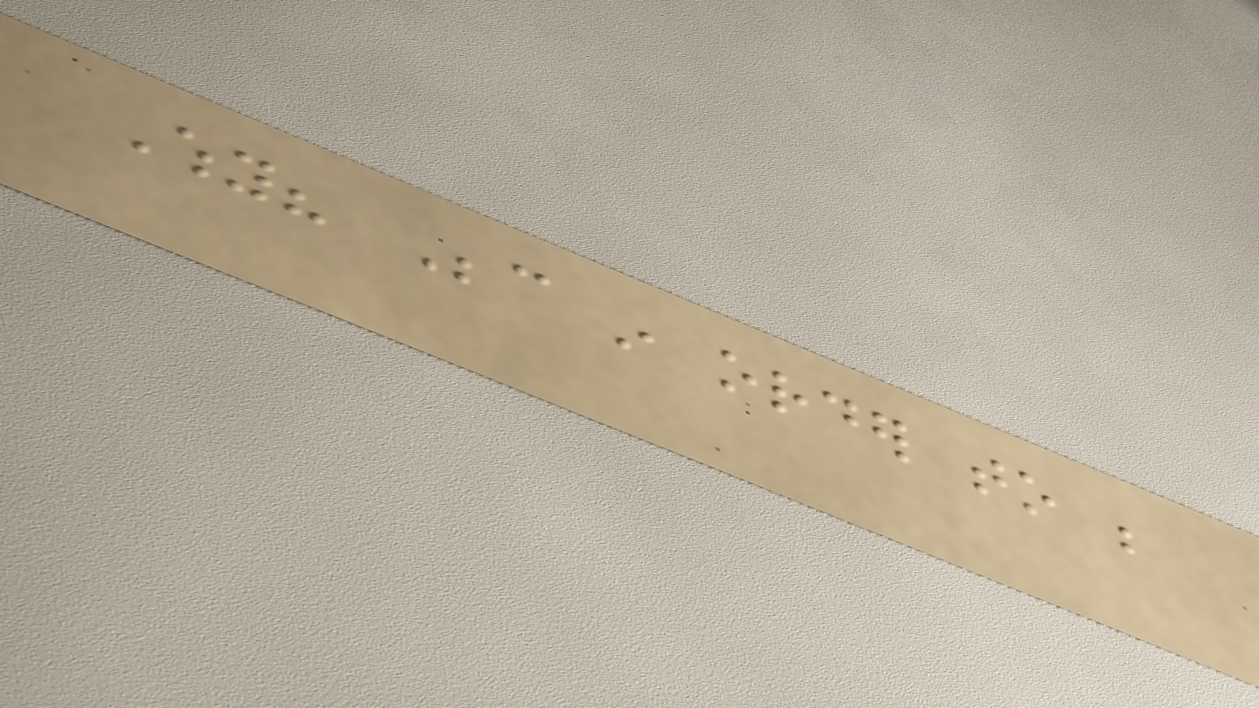Why? Because in order to be
